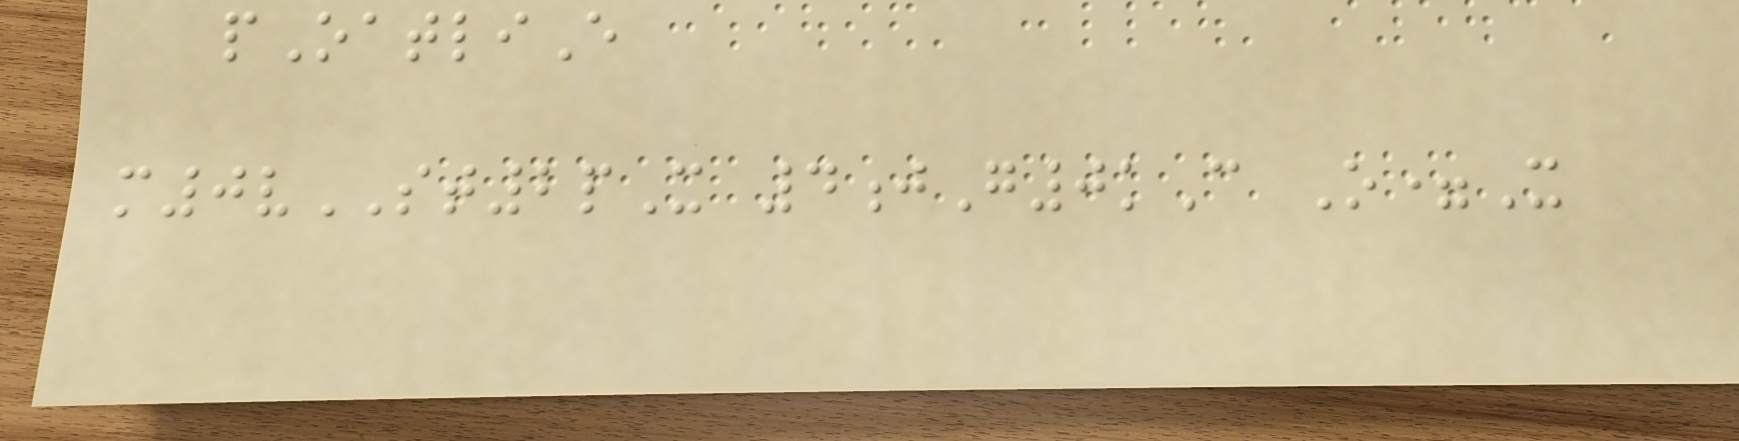pOatliE
m0vST2pX 4jG0kC O=X
